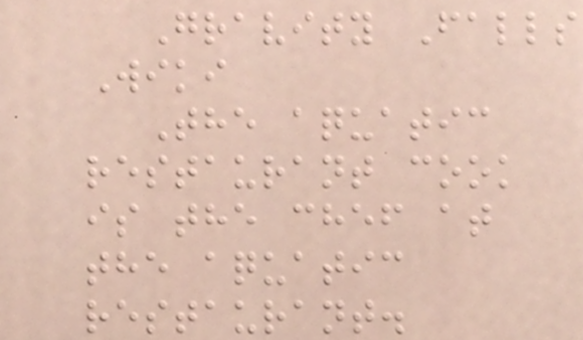Gravity Falls
Wiki
The aquatic
restaurant cook
is the chef at
the aquatic
restaurant.
